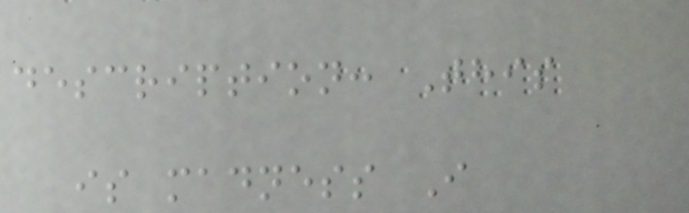description: This
is madness I
